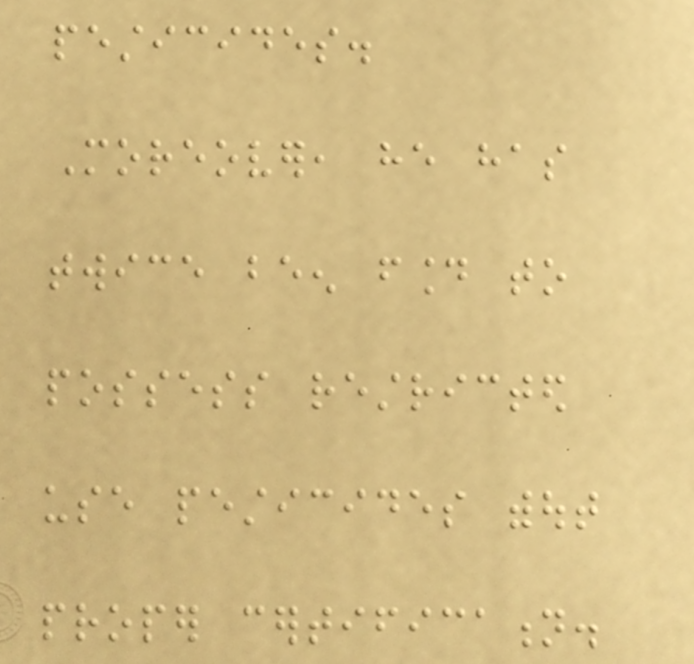pesticides.
Moreover, he has
twice been found to
possess restricted
use pesticides without
proper certification.
